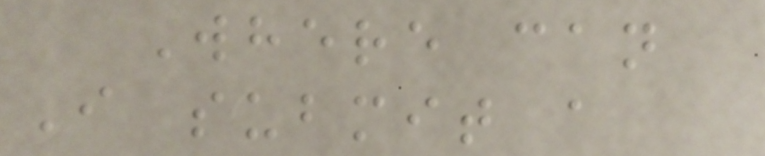Where can
I submit a
